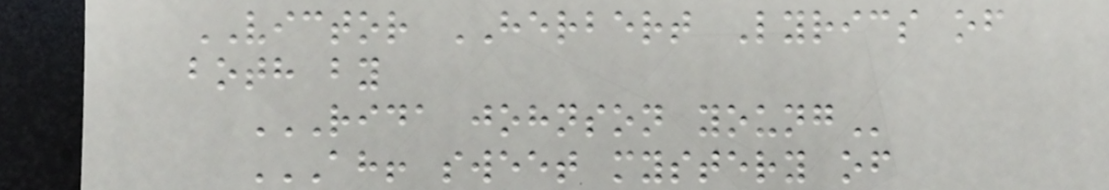VICTOR HERBERT Lyrics of
both by
RIDA JOHNSON YOUNG
AH! SWEET MYSTERY OF
